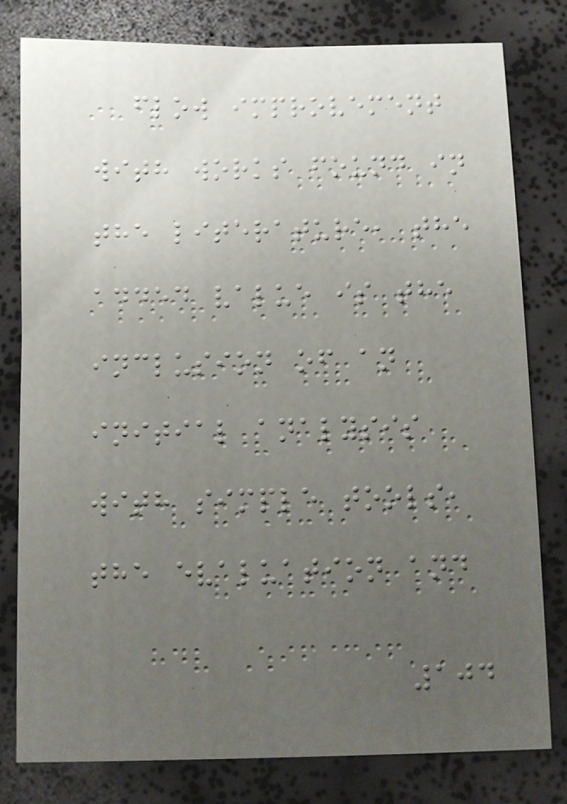flow improvement
with works found in
the literature, the
added value is the
inclusion of an
initial analysis
with simple tools,
the evaluation and
104
